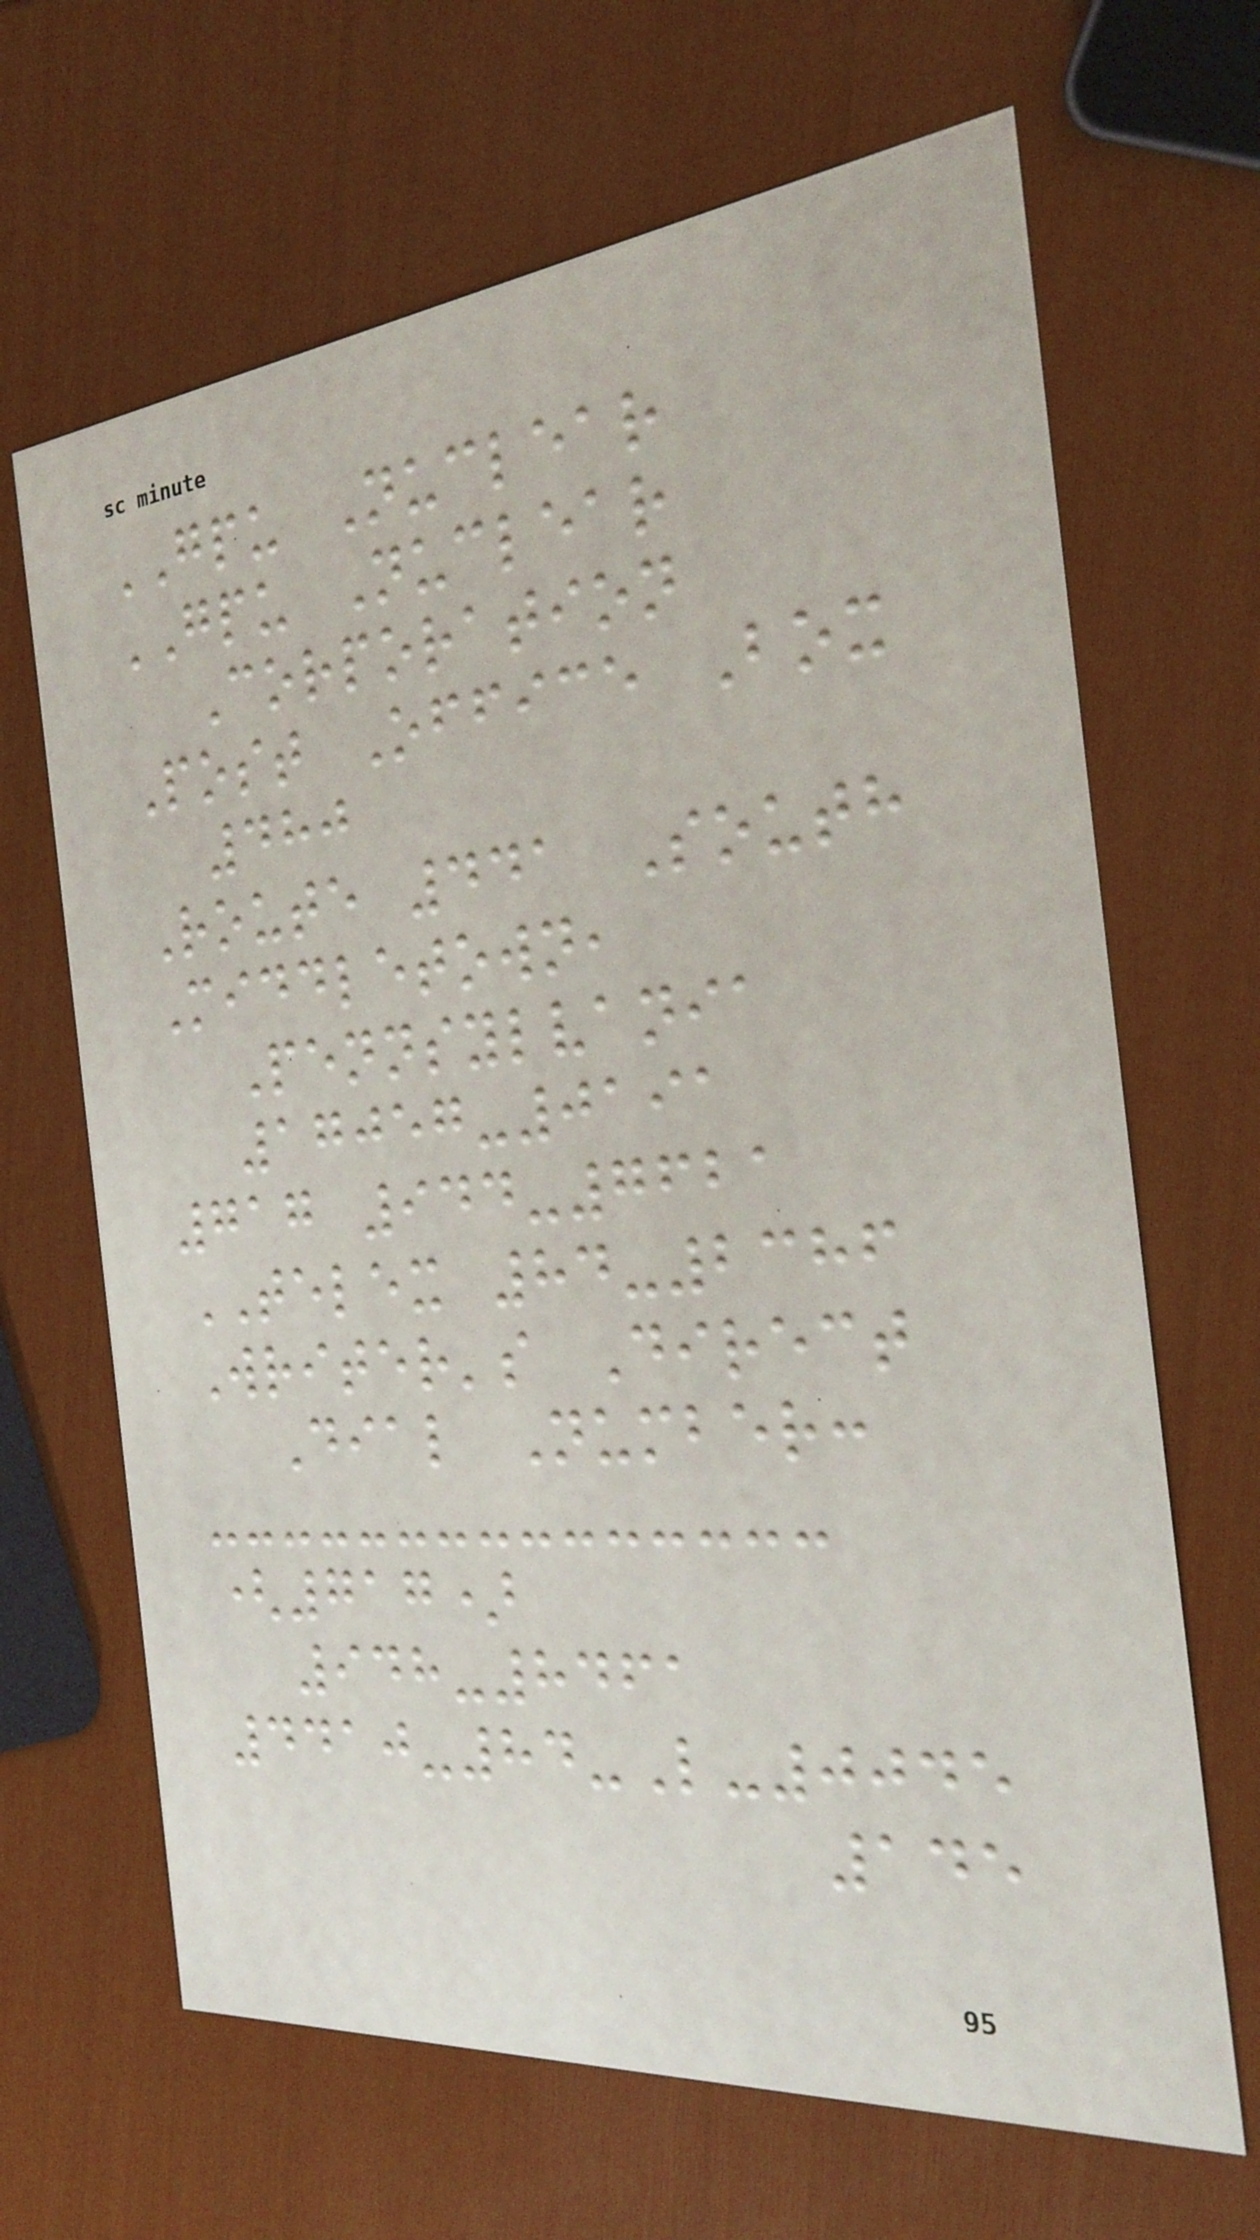GPU Nuclear
GPU Nuclear
Corporation
Post Office Box
480
Route 441 South
Middletown,
Pennsylvania
17057-0191
717 944-7621
TELEX 84-2386
Writer's Direct
Dial Number:
(717)
948-8461
4410-84-L-0045
145
